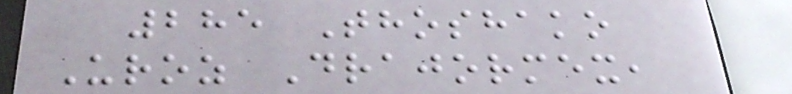285 Thoshako
Uroz Drajormex,
